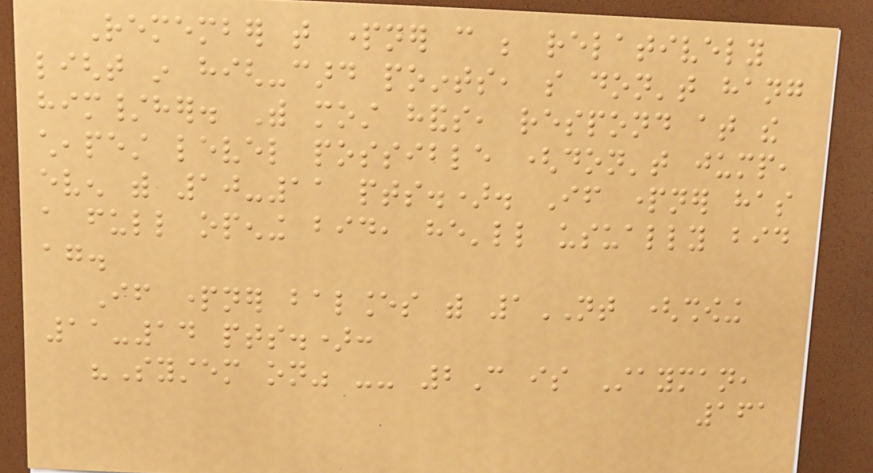Remember that partner can be relatively
light in high-card points, so don't hang
him/her. With most hands, respond at the
cheapest level possible (don't jump,
even with 10-11 pts.). If partner has
a full opening bid, he'll usually bid
again.
If partner balances with 1NT (showing
11-14 pts.):
"System on" -- 2C is Stayman,
161
